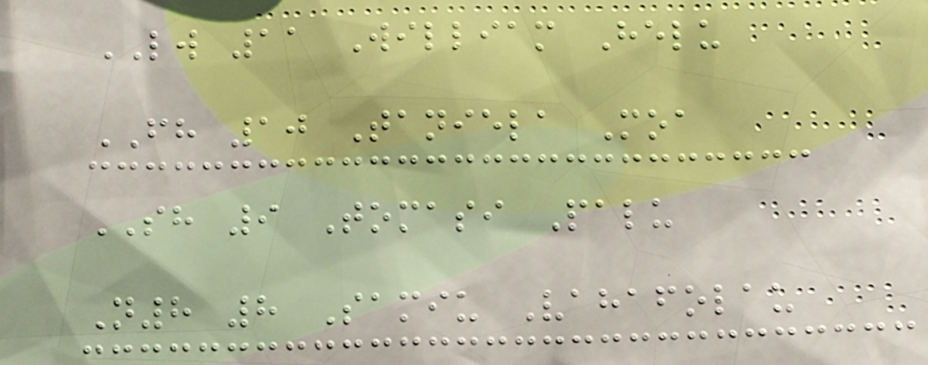LW 11 William Helu
FH 10 Taniela Moa
SH 9 Tomasi Palu
N8 8 Samiu Vahafolau
